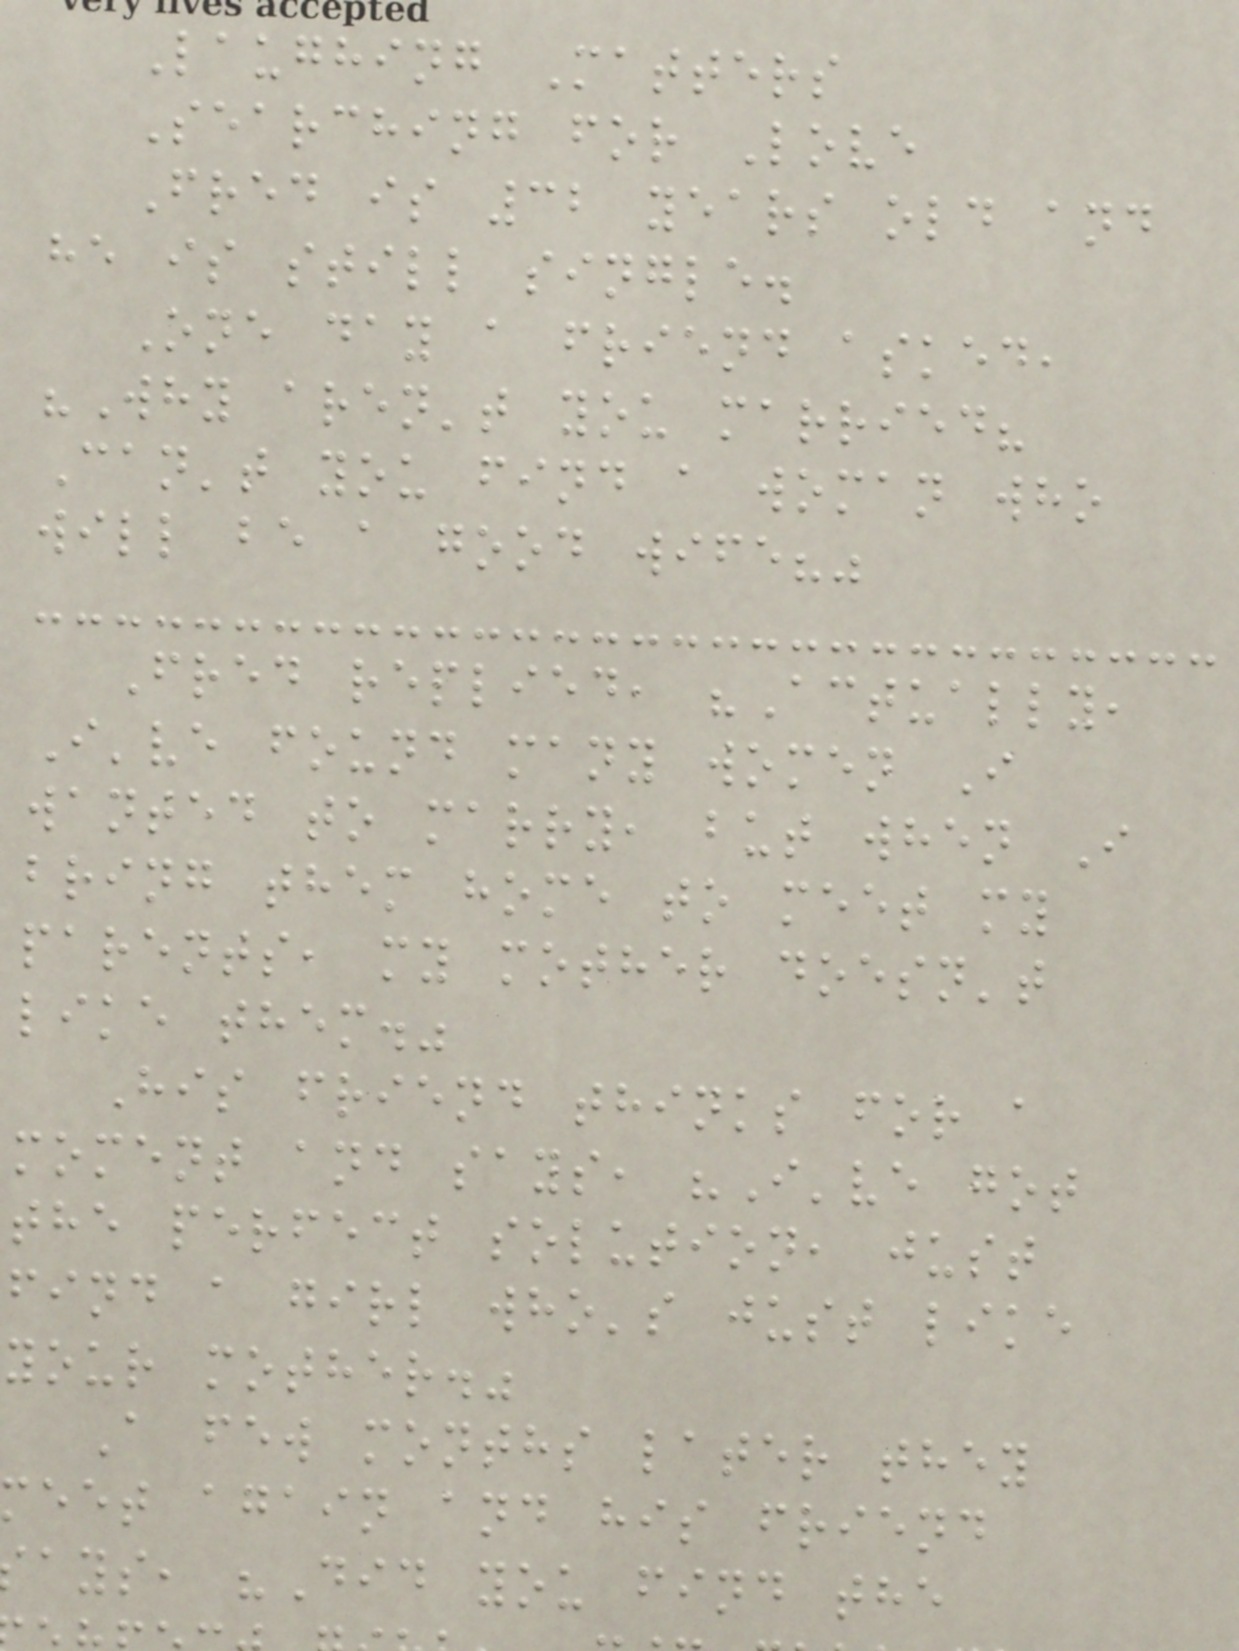Laughing Matters
Searching for Love
Fred is 32 years old and
he is still single.
One day a friend asked,
"Why aren't you married?
Can't you find a woman who
will be a good wife?"
Fred replied, "Actually,
I've found many women I
wanted to marry, but when I
bring them home to meet my
parents, my mother doesn't
like them."
His friend thinks for a
moment and says, "I've got
the perfect solution, just
find a girl who's just like
your mother."
A few months later they
eet again and his friend
ays, "Did you find the
